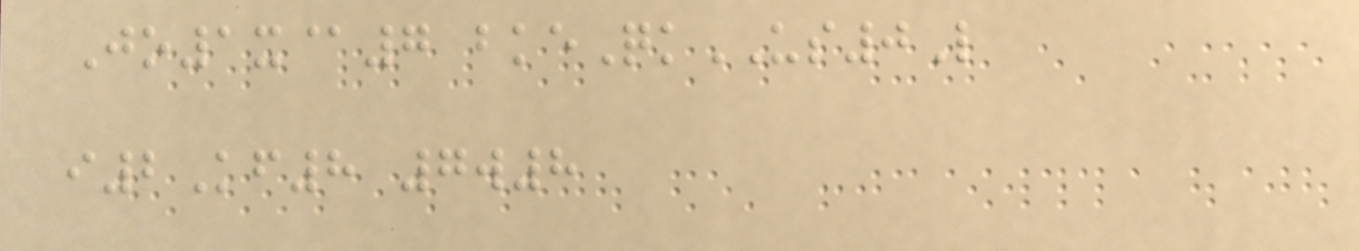Jo1x@7 bkeQkUS0L
i2Kf8 7w8
